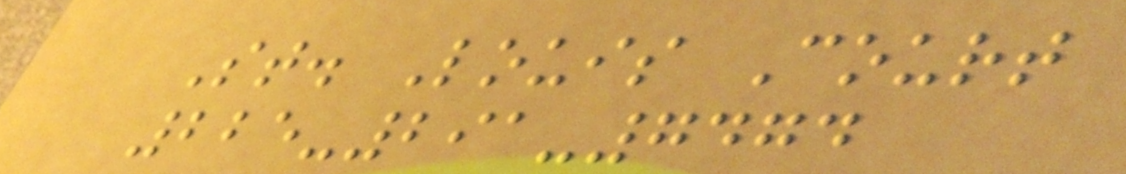St. Louis Court
225-291-7474
